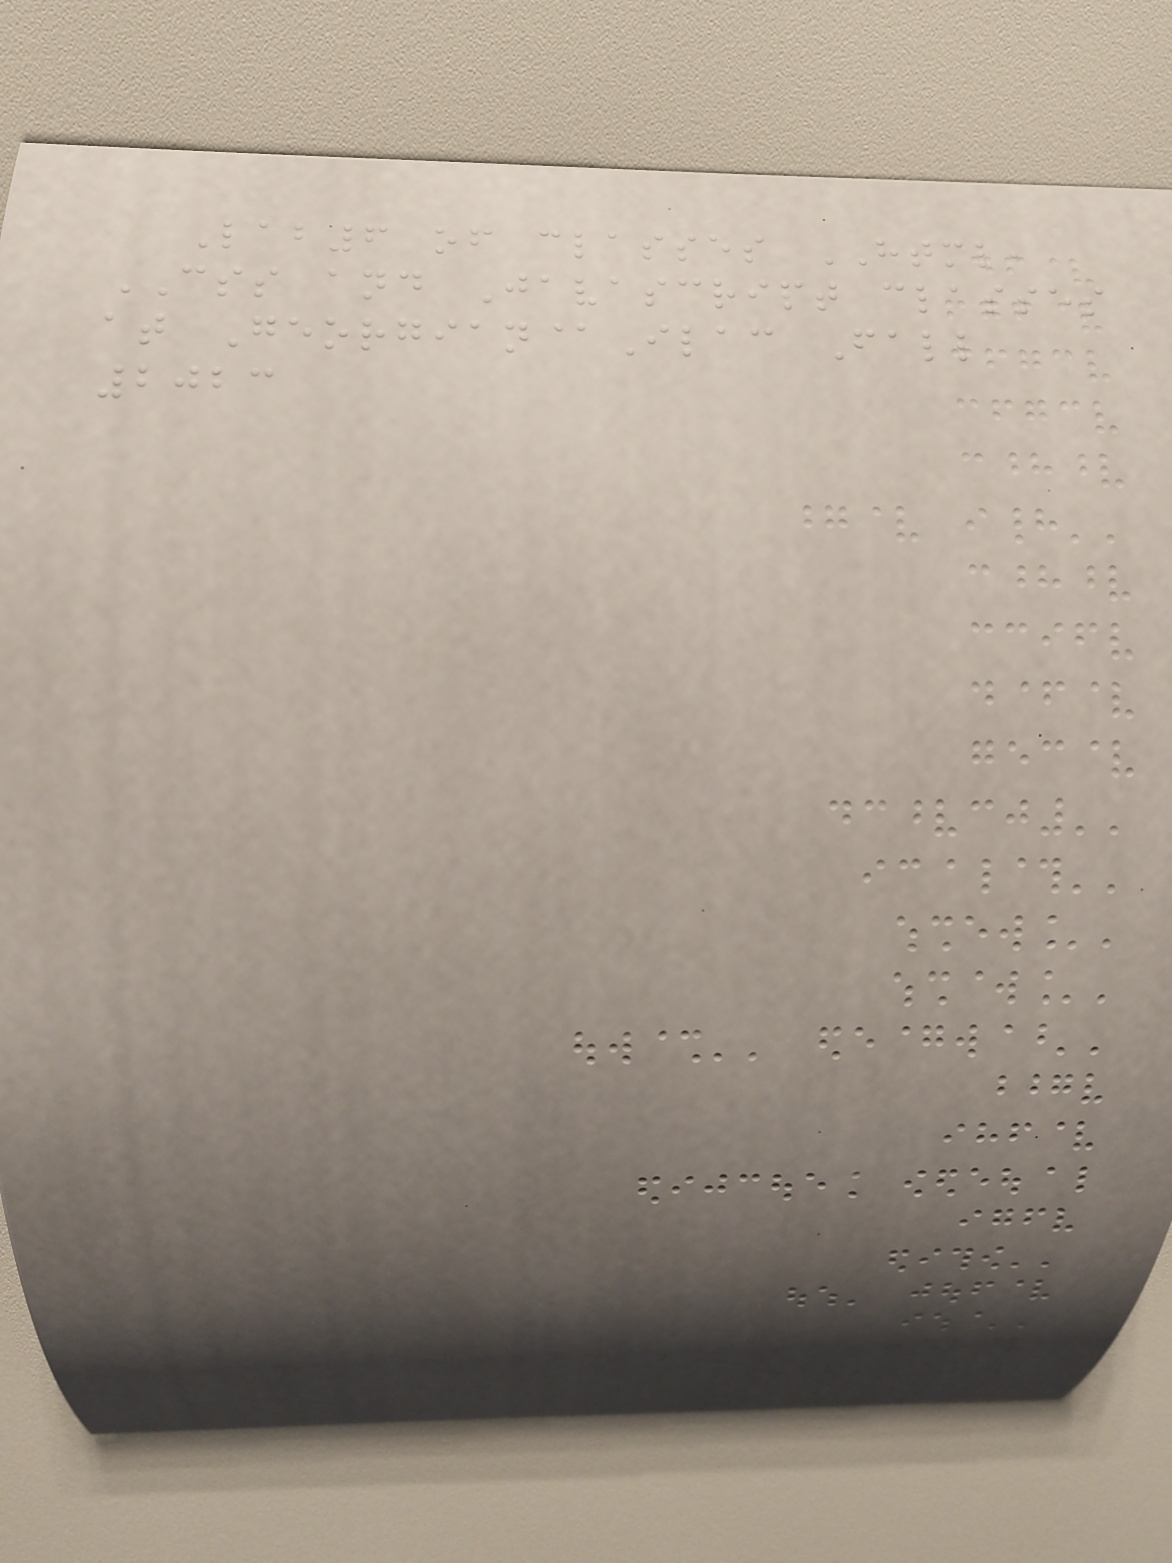Lab6 of classes HTML,
CSS and Javascript classes
at Georgian@Ilac Fall
2023
